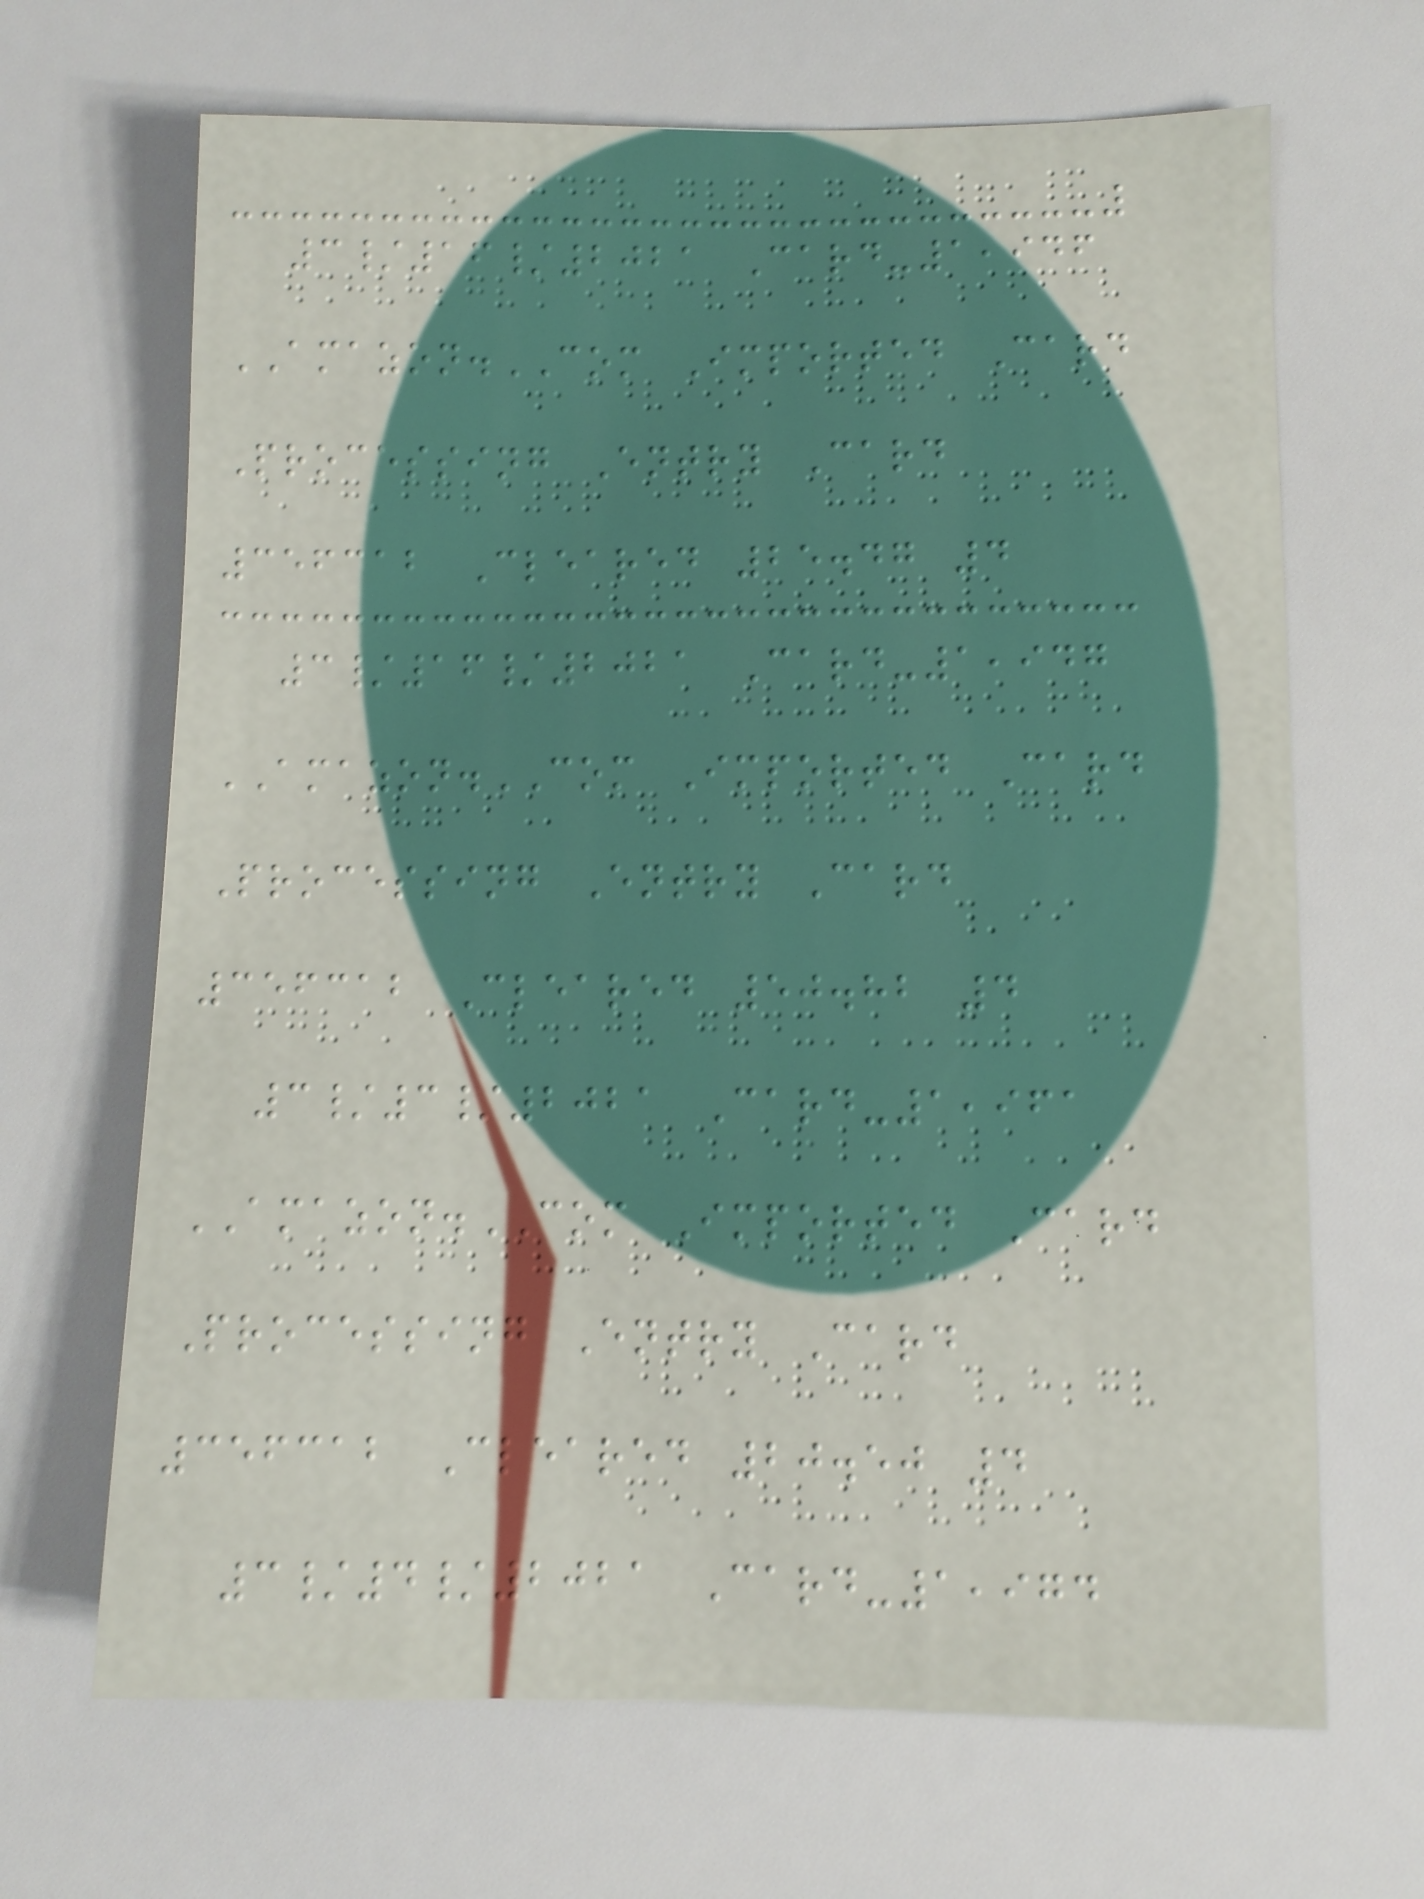3/16/2021 Card-1,946
AMAZON.COM Imported Card
Processing Entry Card
356312 Cleared 25.47 4
3/16/2021 Card-1,947
AMAZON.COM Imported Card
Processing Entry Card
356312 Cleared 50.82 4
3/3/2021 Card-1,961
AMAZON.COM Imported Card
Processing Entry Card
356312 Cleared 20.50 4
3/4/2021 Card-1,974
